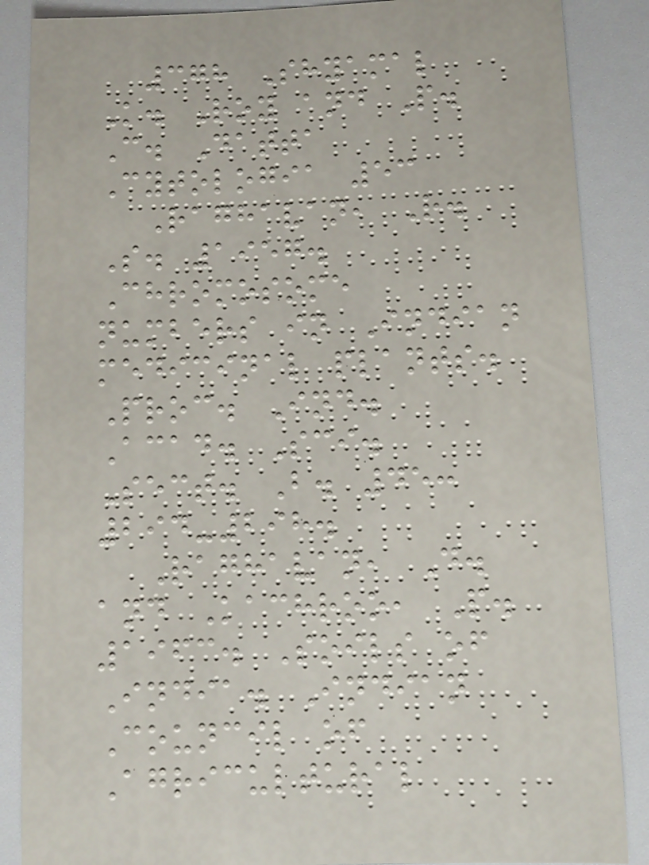378 Shyamal
K. Roy and P.
C. Datta
Cytologia 53
Raghavan, R.
S. 1957.
Chromosome
numbers in Indian
medicinal plants.
Proc. Ind.
Acad. Sci.
Sect. B. 45:
294-298.
Raghavan, D.
and Kachroo, P.
1963. Soils of
India. Indian
Council of
Agricultural
